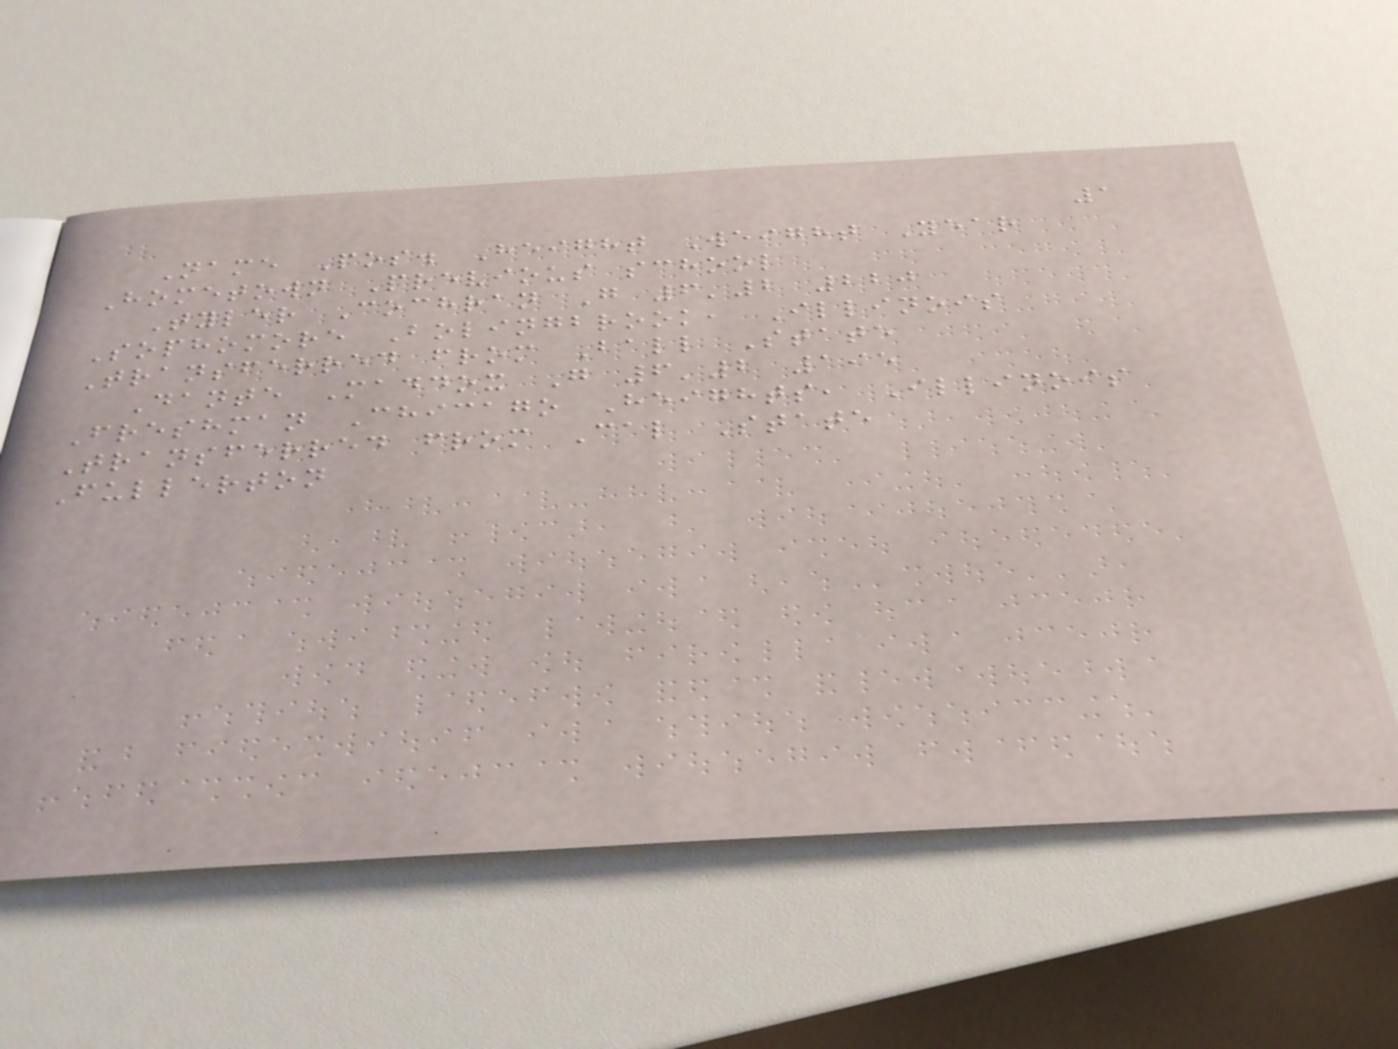1
Name Pos. Height Weight Year
Hometown Previous school
Tyler Cochran G 6'2 220
Sophomore Bolingbrook, Illinois
Transferred from Ball State
Dante Maddox G 6'2 195
Freshman Chicago Heights, Illinois
Transferred from Cal State
Fullerton
